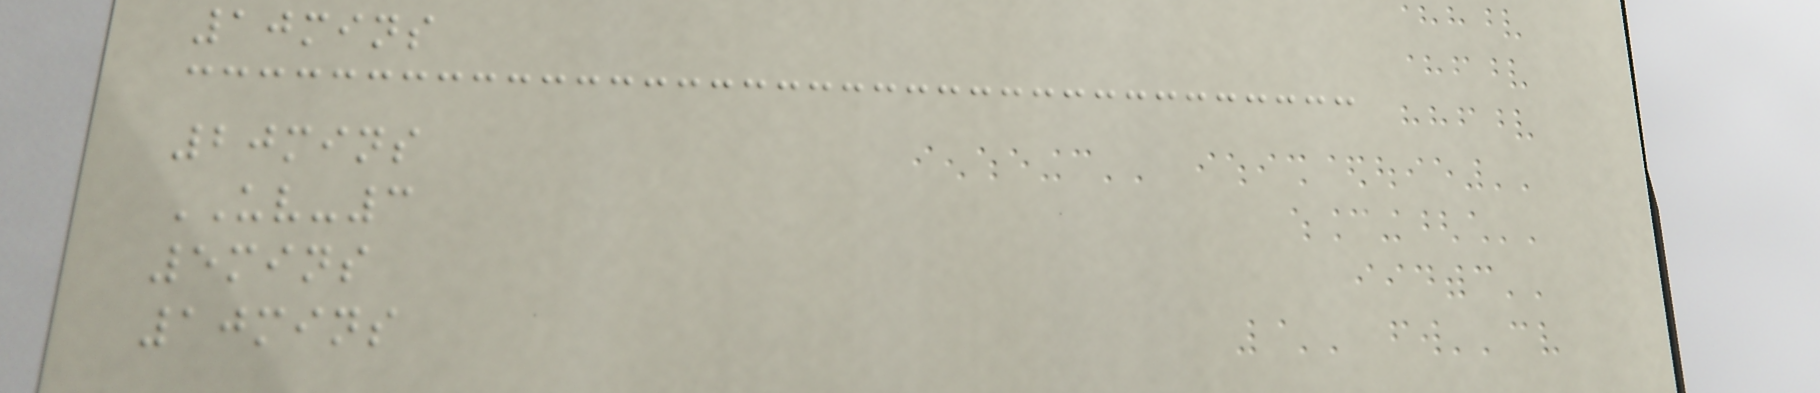10mins
20mins
UV-3
5mins
10mins
